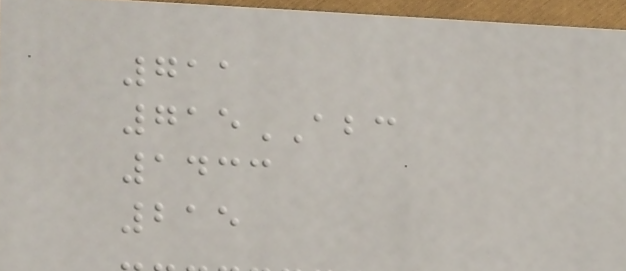711
715ABC
1433
215
